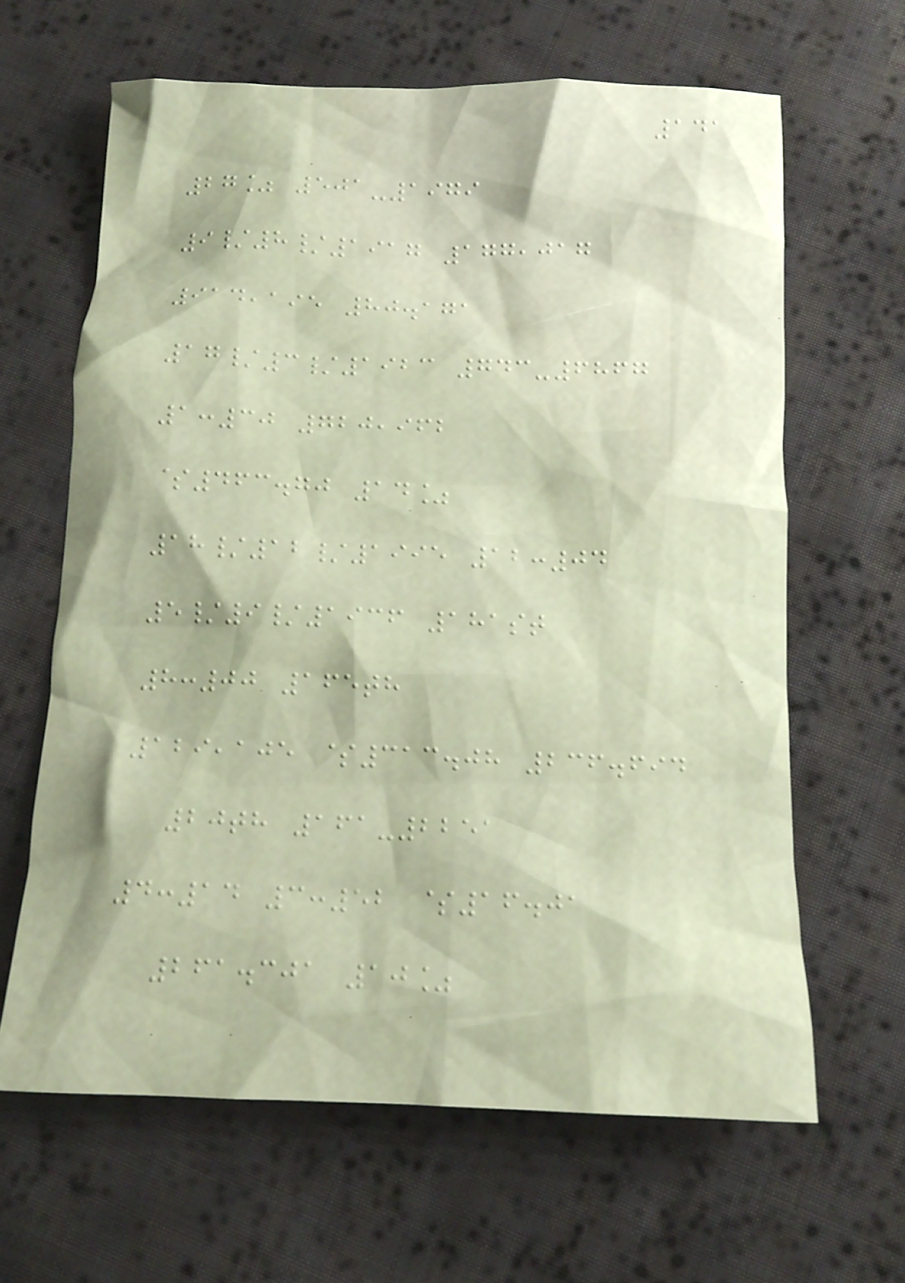141
27% 501-1979
9/8/1917 177,017
914,195 80.171
17/3/1923 743-6867
1:30 720,962
$463.70 14%
18/12/1995 12:04
5/9/1936 181st
8:00 165th
129,105 $313.08 236.694
20th 161-2251
4:14 3:52 $16.01
261.301 10%
